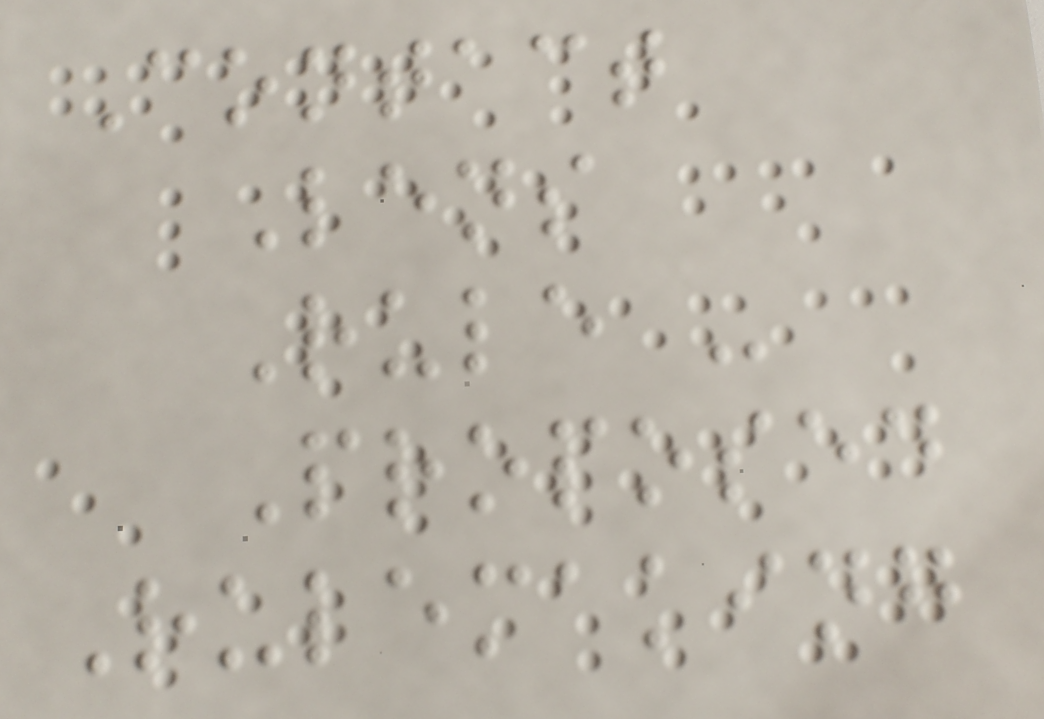Contact
Lens
Rule -
Proposed
Rulemaking
